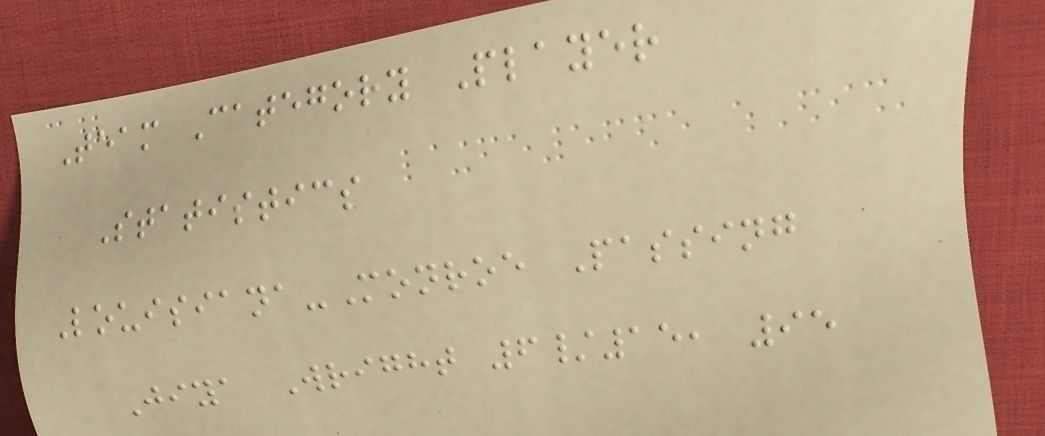Team Category Player
Statistics
Louisiana-Monroe Passing
Jiya Wright 6/15, 95
